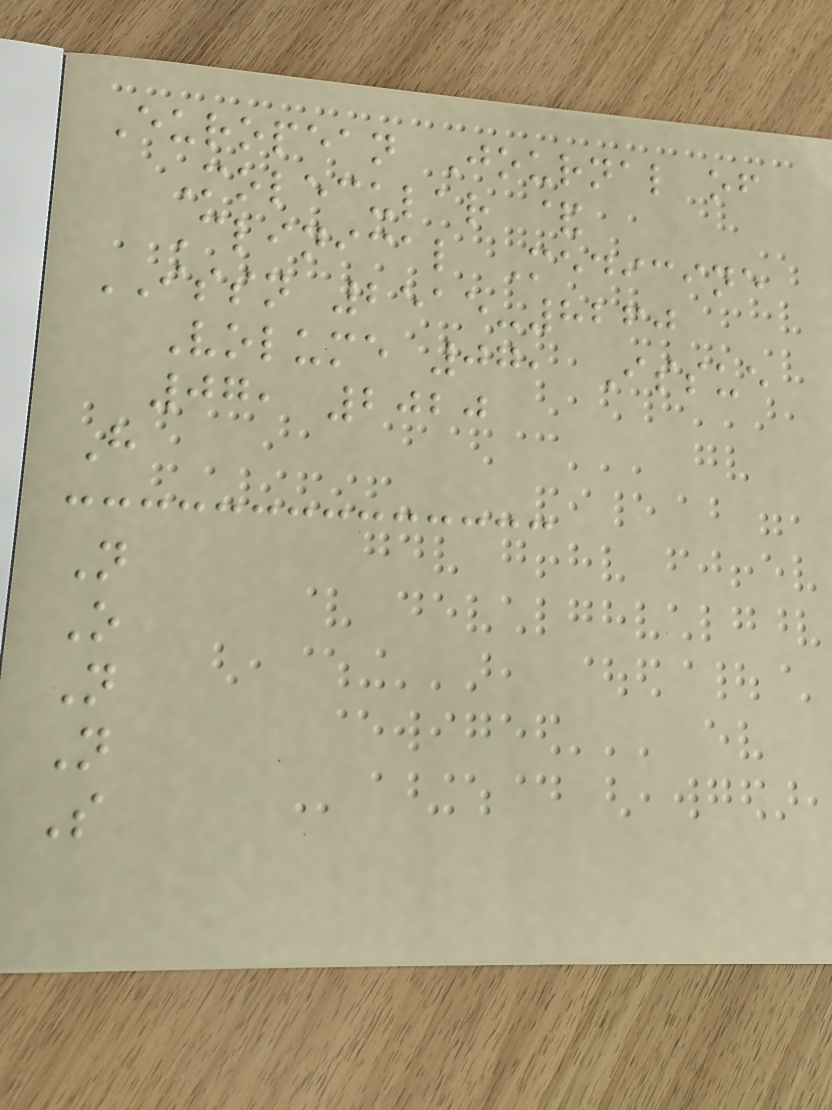European Journal of
Molecular &
Clinical Medicine
ISSN 2515-8260
Volume 07, Issue
07, 2020
H
N
O
N
N
S
